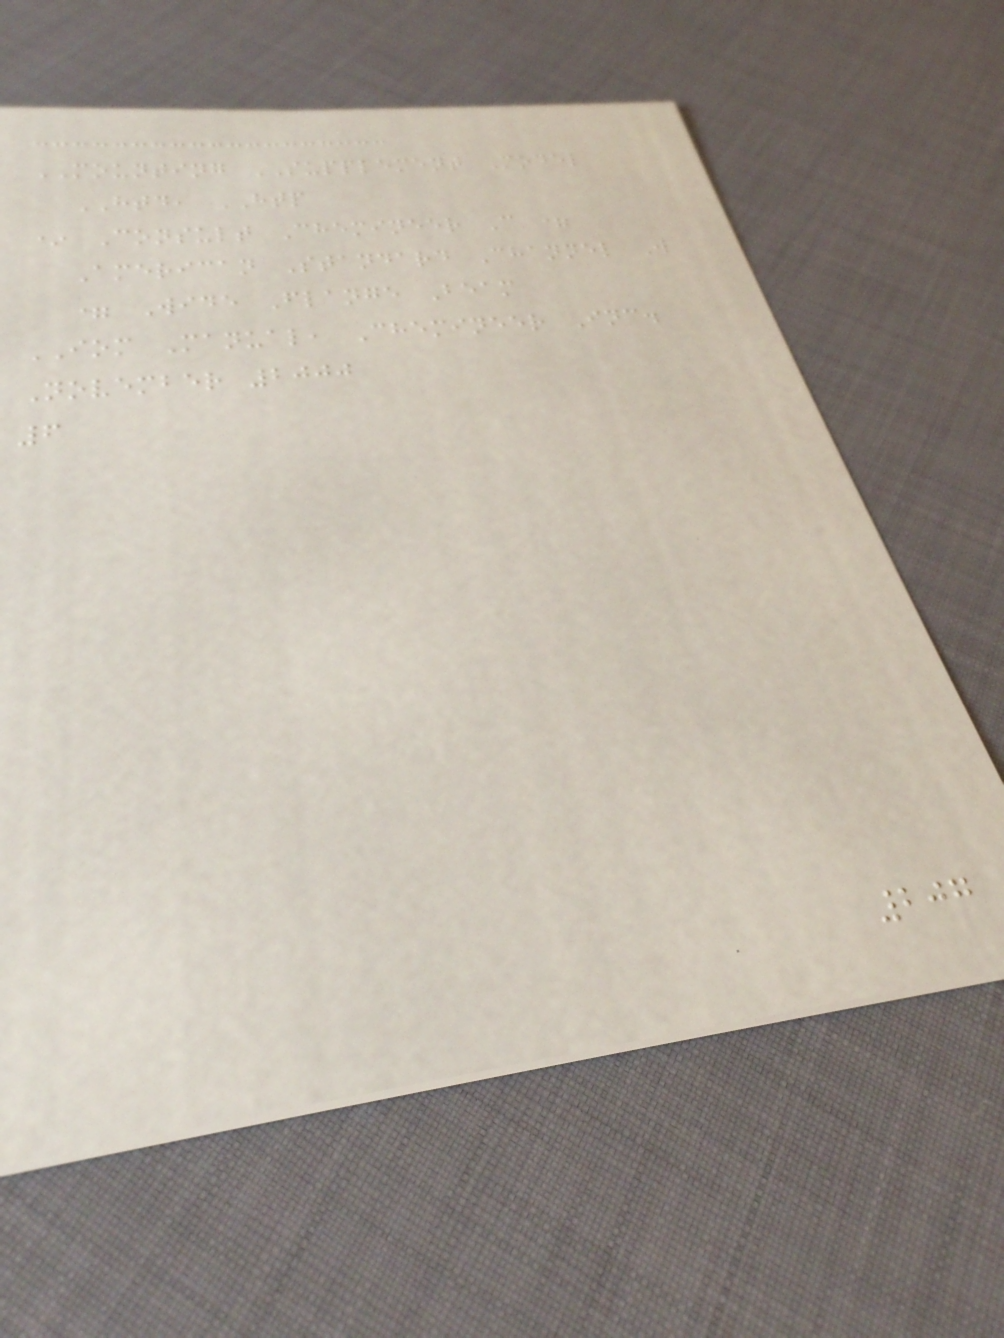MOUNTING SUPPLEMENT Model
HTD, HTP
* Consult Chemineer C =
American Standard Channel W
= Wide Flange Beam
IOM Manual, Chemineer Inc.
November 2000
6
207
